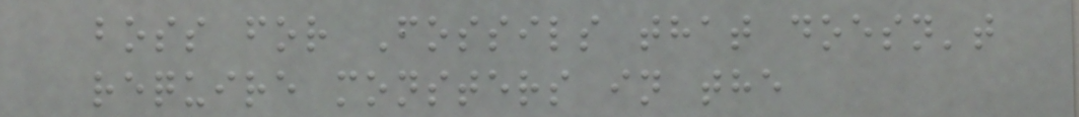boss for Fossils that doesn't
require monsters in the
